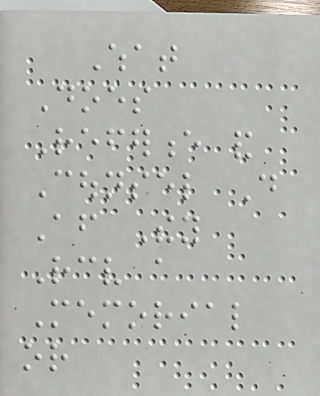What
Does
Reference and
Counsel Do
After They
Receive a
Memorial
or
